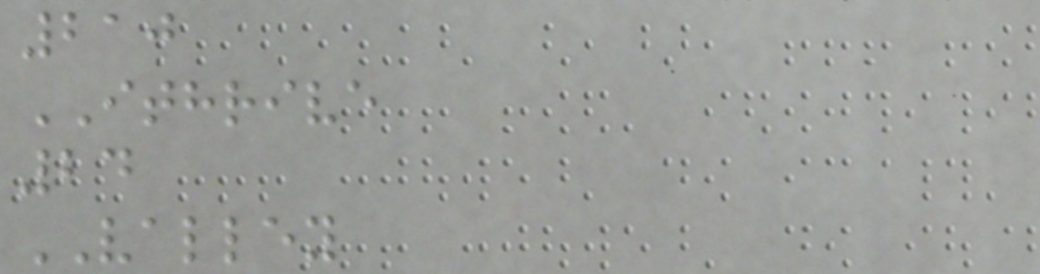210
ITHRIVE
24
VALLEY
